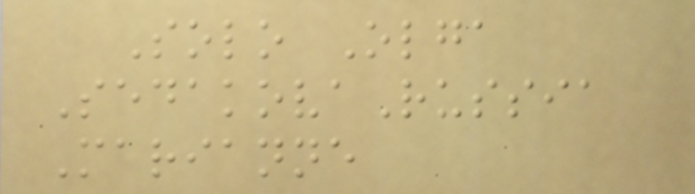Solo Olga
SedakovaRussia
Marianne
